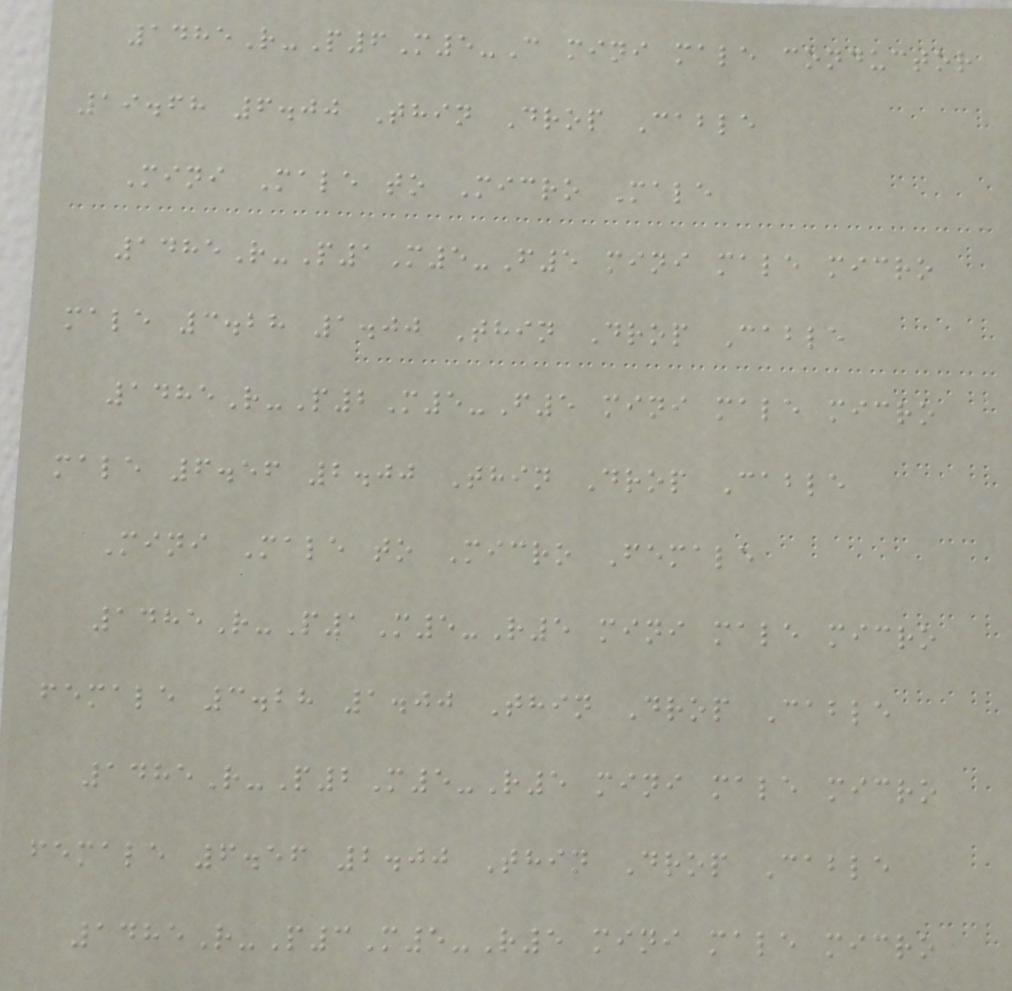1485R-P6M5-C mini male conductor
19.68 6.00 Thin Drop Cable
Mini Male to Micro Male
1485R-P1M5-F5 mini male micro
male 3.28 1.00 Thin Drop Cable
1485R-P2M5-F5 mini male micro
male 6.56 2.00 Thin Drop Cable
Mini Male to Micro Female
1485R-P1M5-R5 mini male micro
female 3.28 1.00 Thin Drop Cable
1485R-P2M5-R5 mini male micro
female 6.56 2.00 Thin Drop Cable
1485R-P3M5-R5 mini male micro
